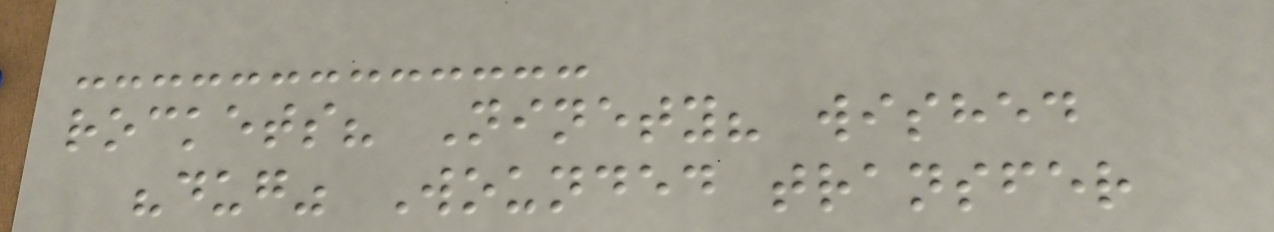rockets? Ninety? wished
"dug" Wounded transfer
